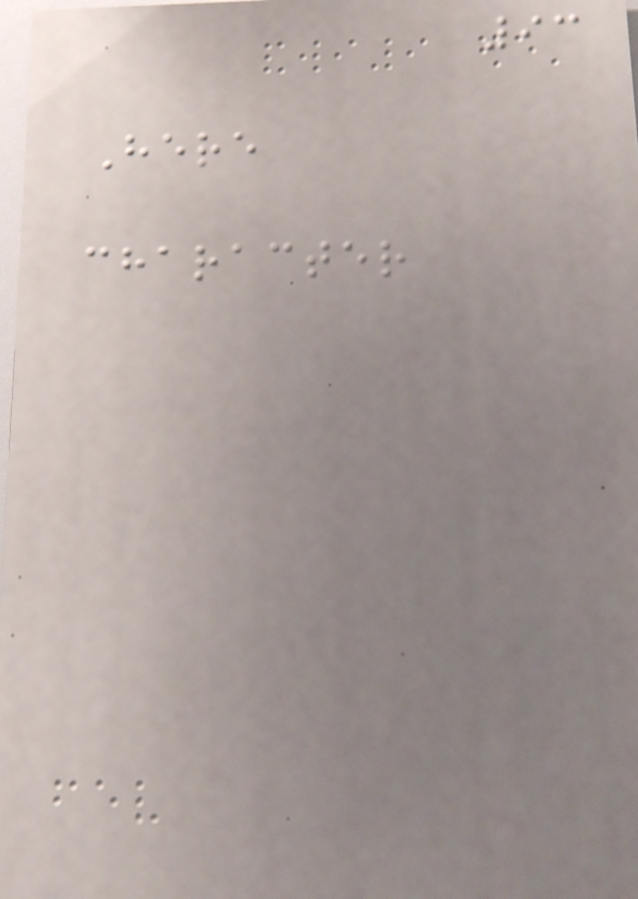93
Here
character
